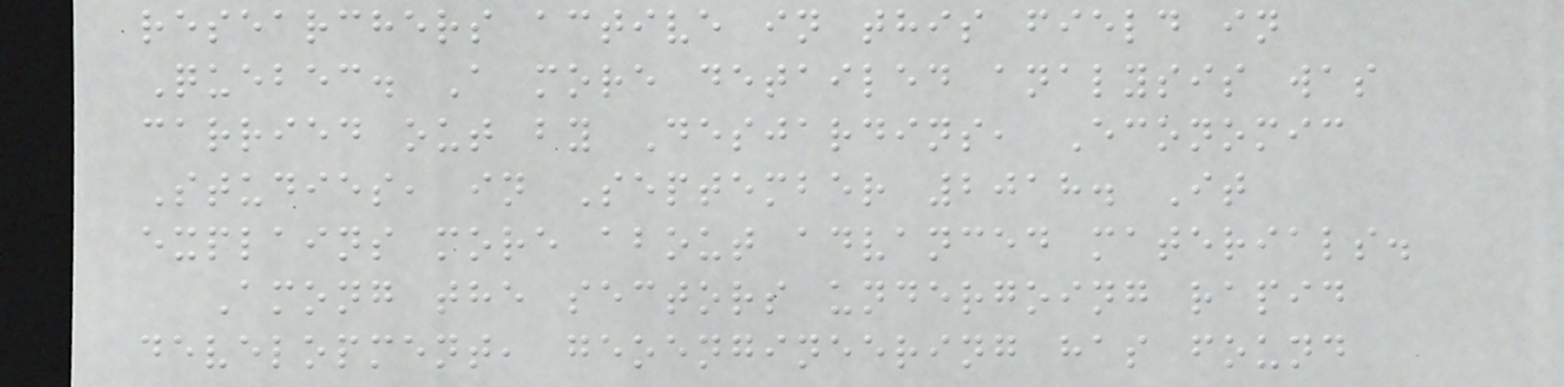researchers active in this field in
Quebec. A more detailed analysis was
carried out by Desjardins, Economic
Studies, in September 2018. It
explains more about advanced materials.
Among the sectors undergoing rapid
development, geoengineering has found
